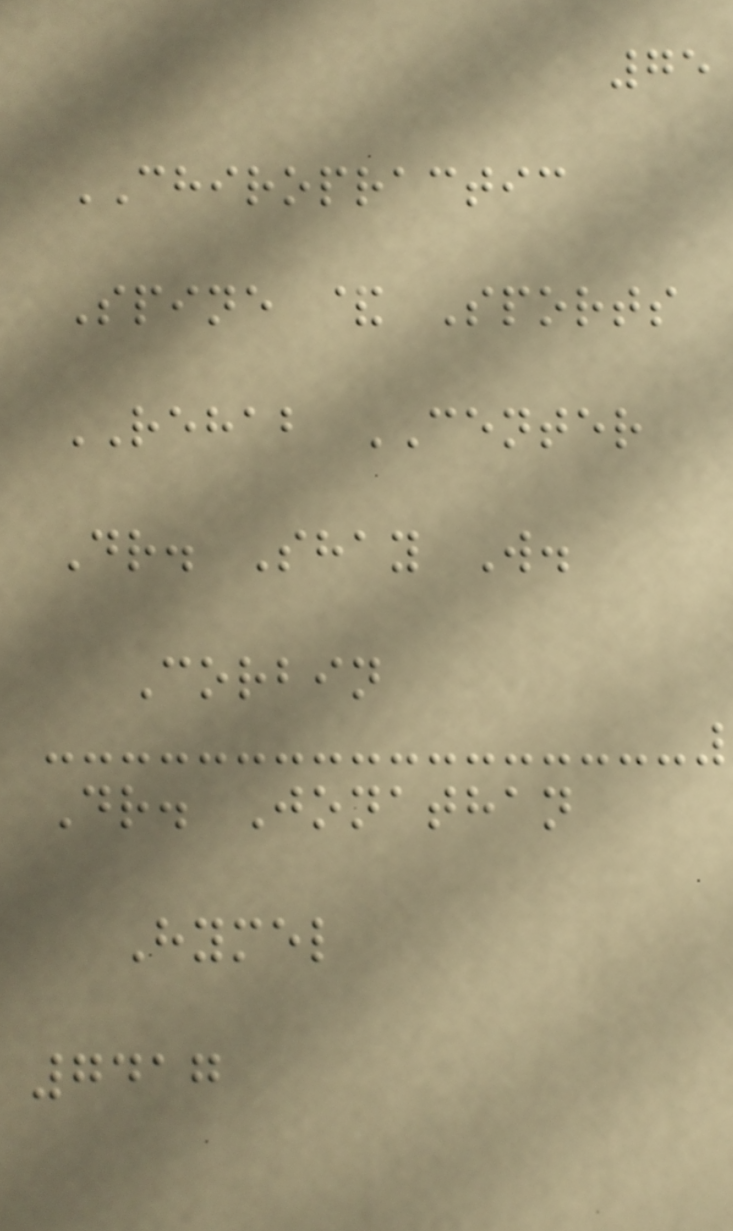75
CHIROPRACTIC
Spine & Sports
REHAB CENTER
Dr. Shay W.
Corbin
Dr. Jonathan
Hymel
7417
